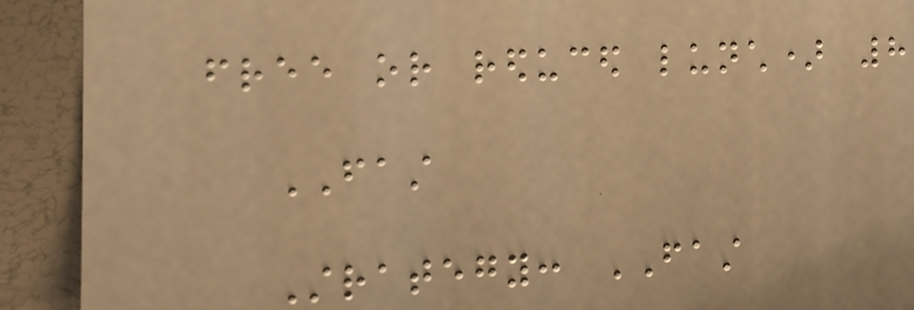free or reduced lunch) 8
FAST
Strategy: FAST
